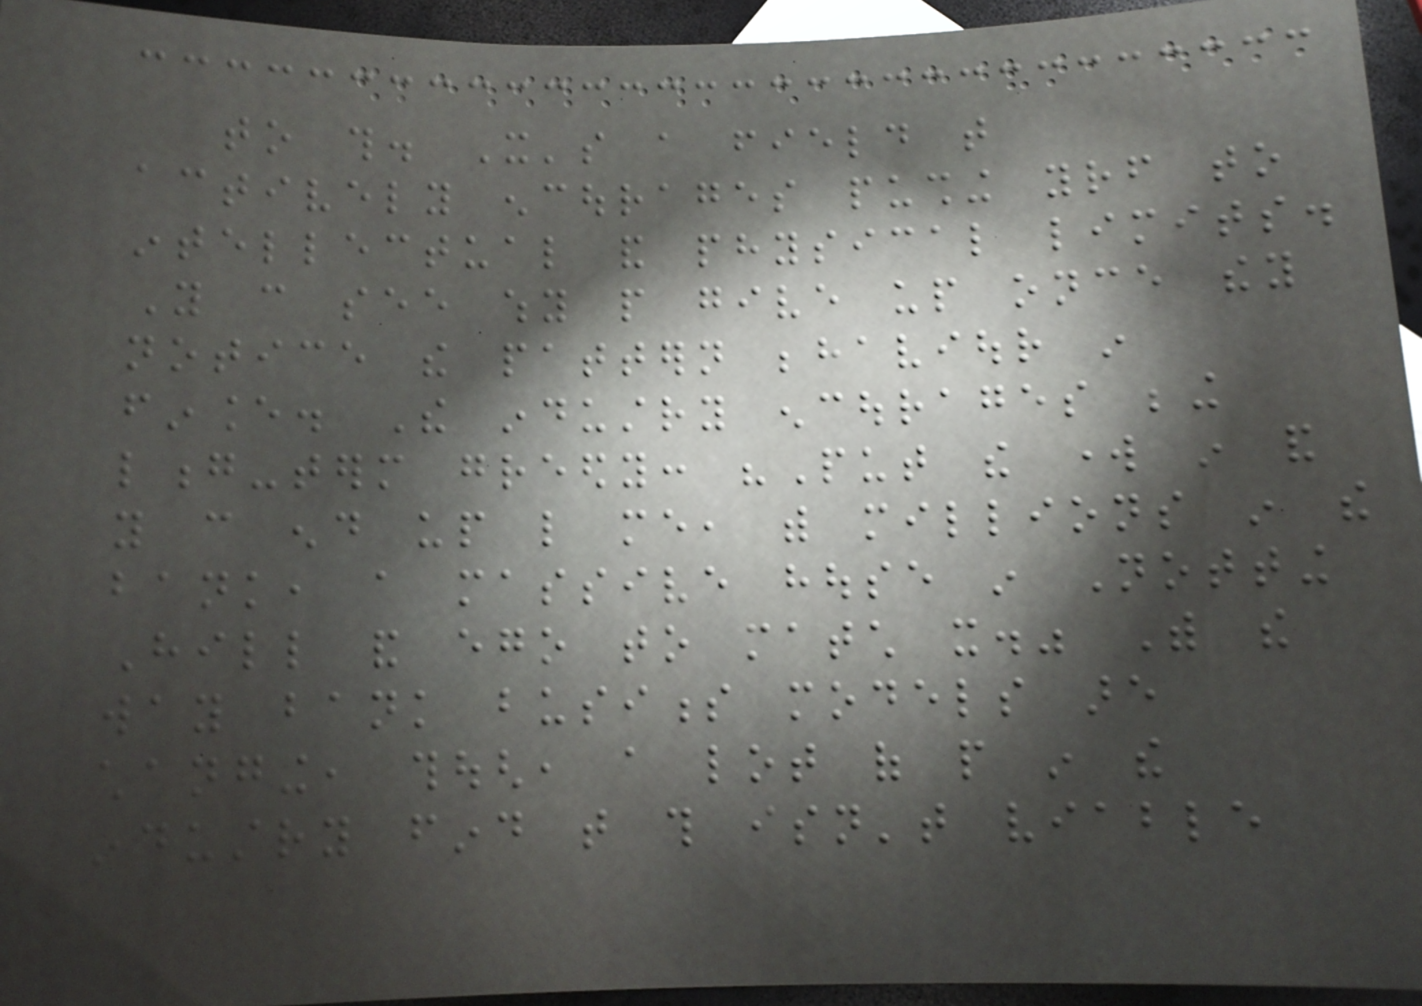to this. It's a field that
actively encourages pushing yourself to
intellectual and physical limits.
You can see why people give up once they
notice the pattern behaviour in
finance. The industry encourages being
long-term greedy: "Put the work in and
you can end up like me, with millions in the
bank, a massive house in Notting
Hill and ego to match it." With the
way bank business models are
changing, though, a lot of people in the
industry find that this isn't viable
